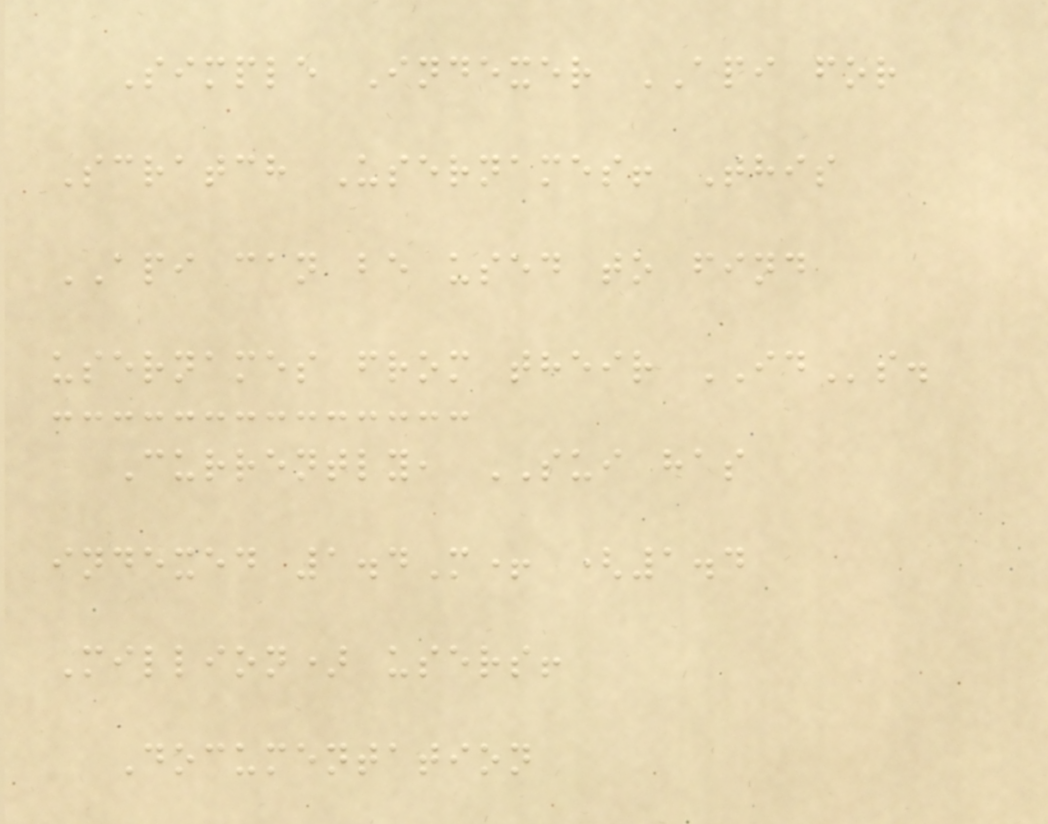Simple Indexer API for
Scratch Usernames! This
API can be used to find
usernames from their IDs.
Currently, SUI has
indexed 1.4M+ (1.4
Million) users!
Documentation
